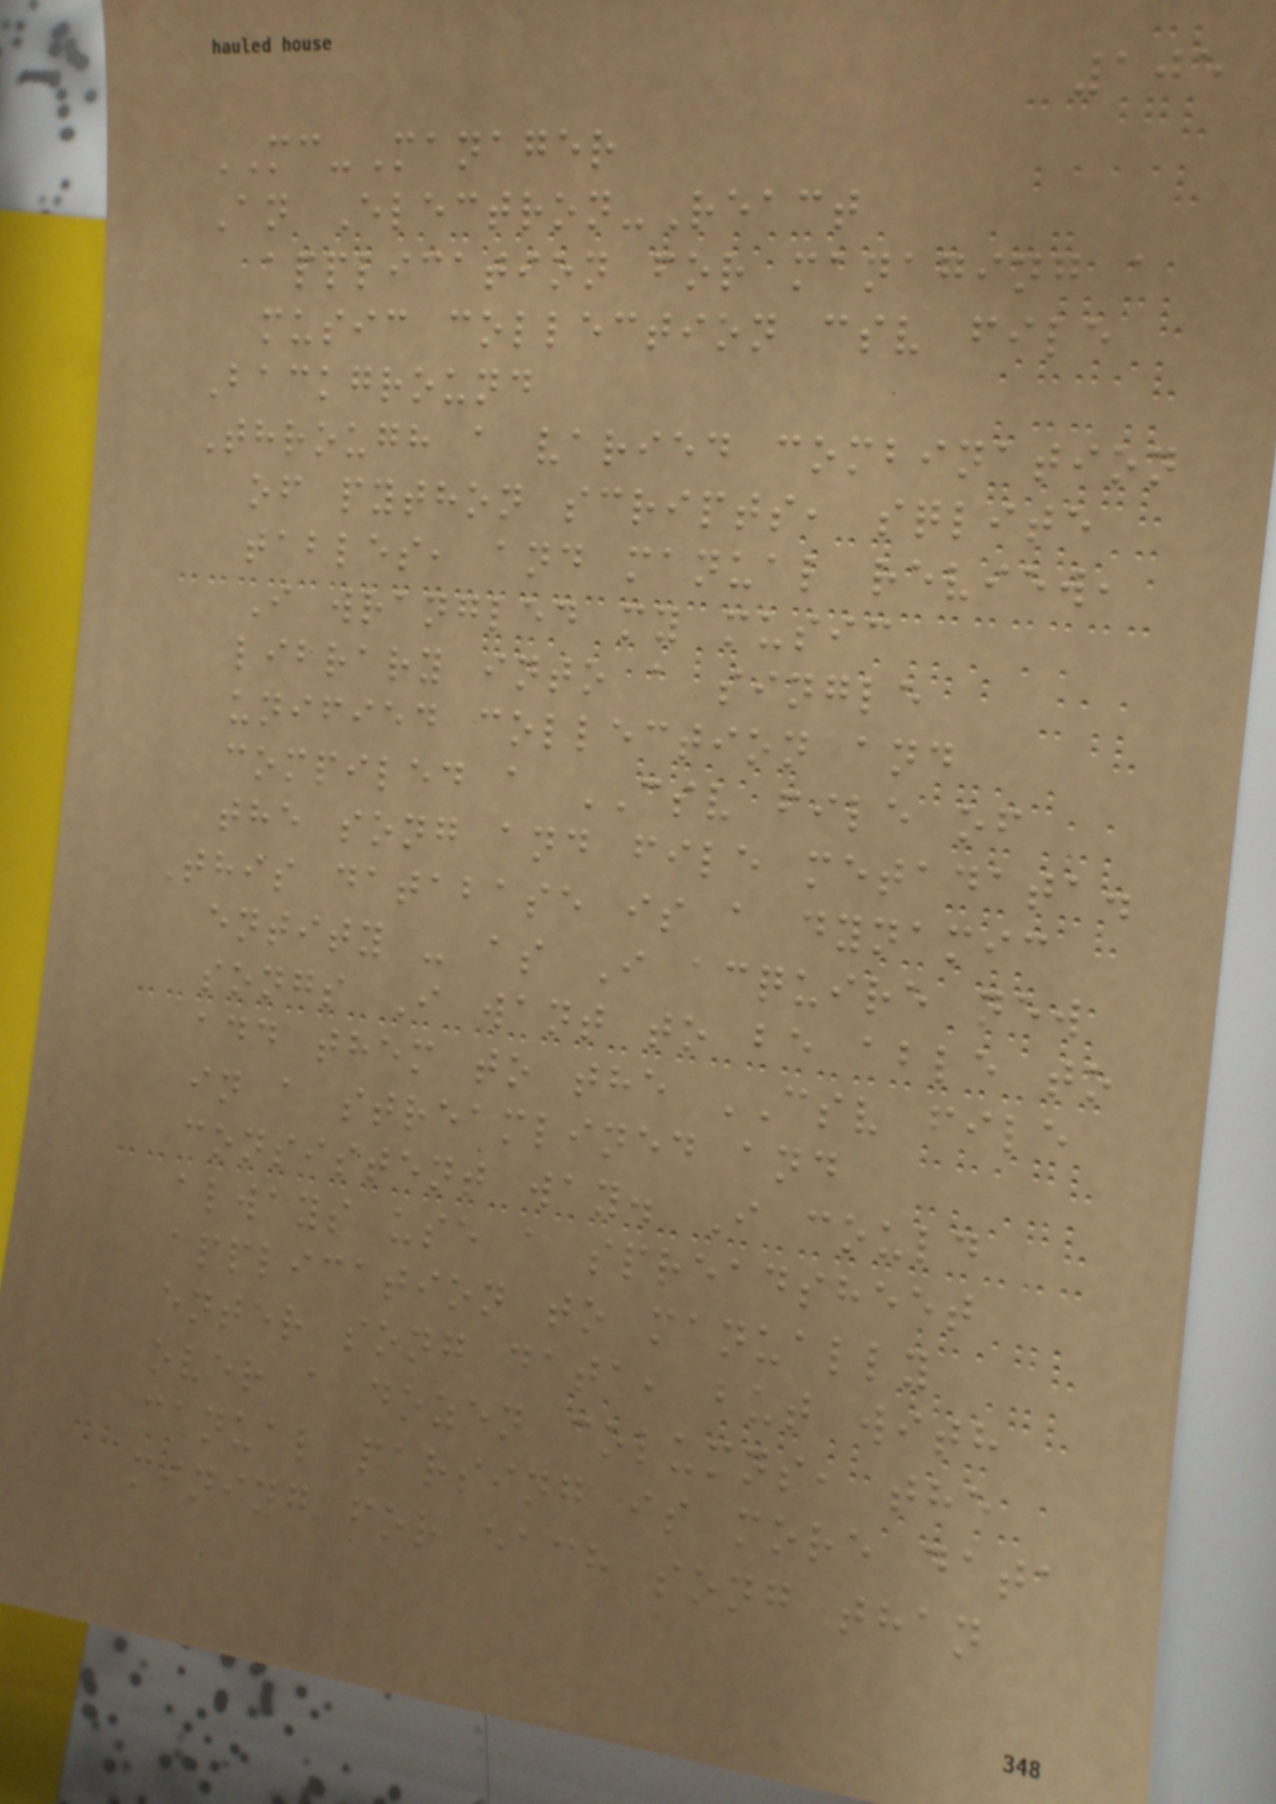105
MC-Manager
An Electron-React
application for managing a
music collection csv file
Background
Through a varied combination
of python scripts, sqlite
tables, and manual review,
I wrangled my music
library into a single
unified collection and
compiled a CSV file of
the song and file metadata.
This database is a dynamic
entity - as I acquire new
songs I want to be able to
add them to the CSV file
in a streamlined and
consistent way. I could
always use a spreadsheet
application to manually
enter song data, but with
over a dozen columns, the
manual parsing is more data
mining for each song than
